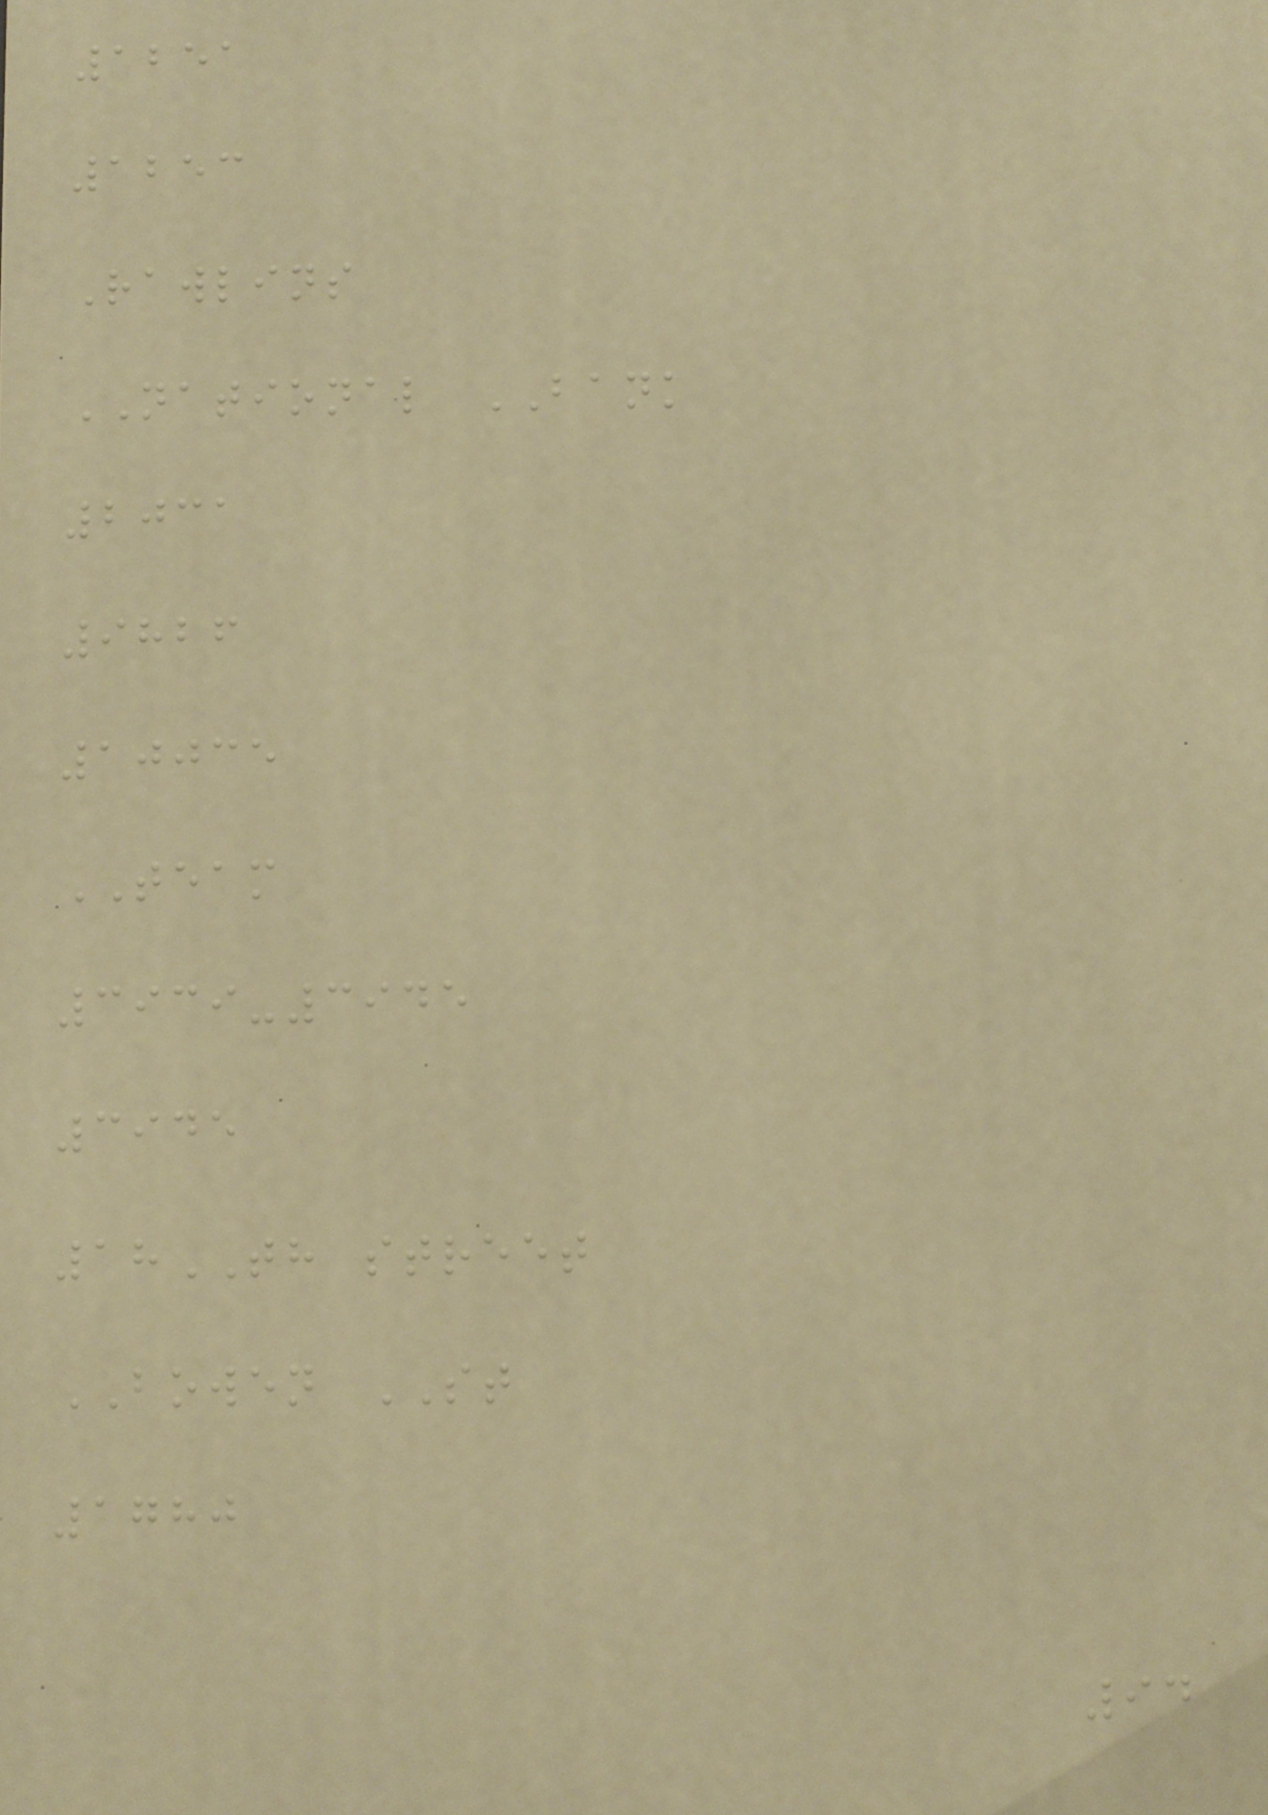1251
1253
Rawlins
NATIONAL BANK
2031
9826
10035
TEAM
3939-3945
3945
18TH street
BOWEN ST
1780
94
